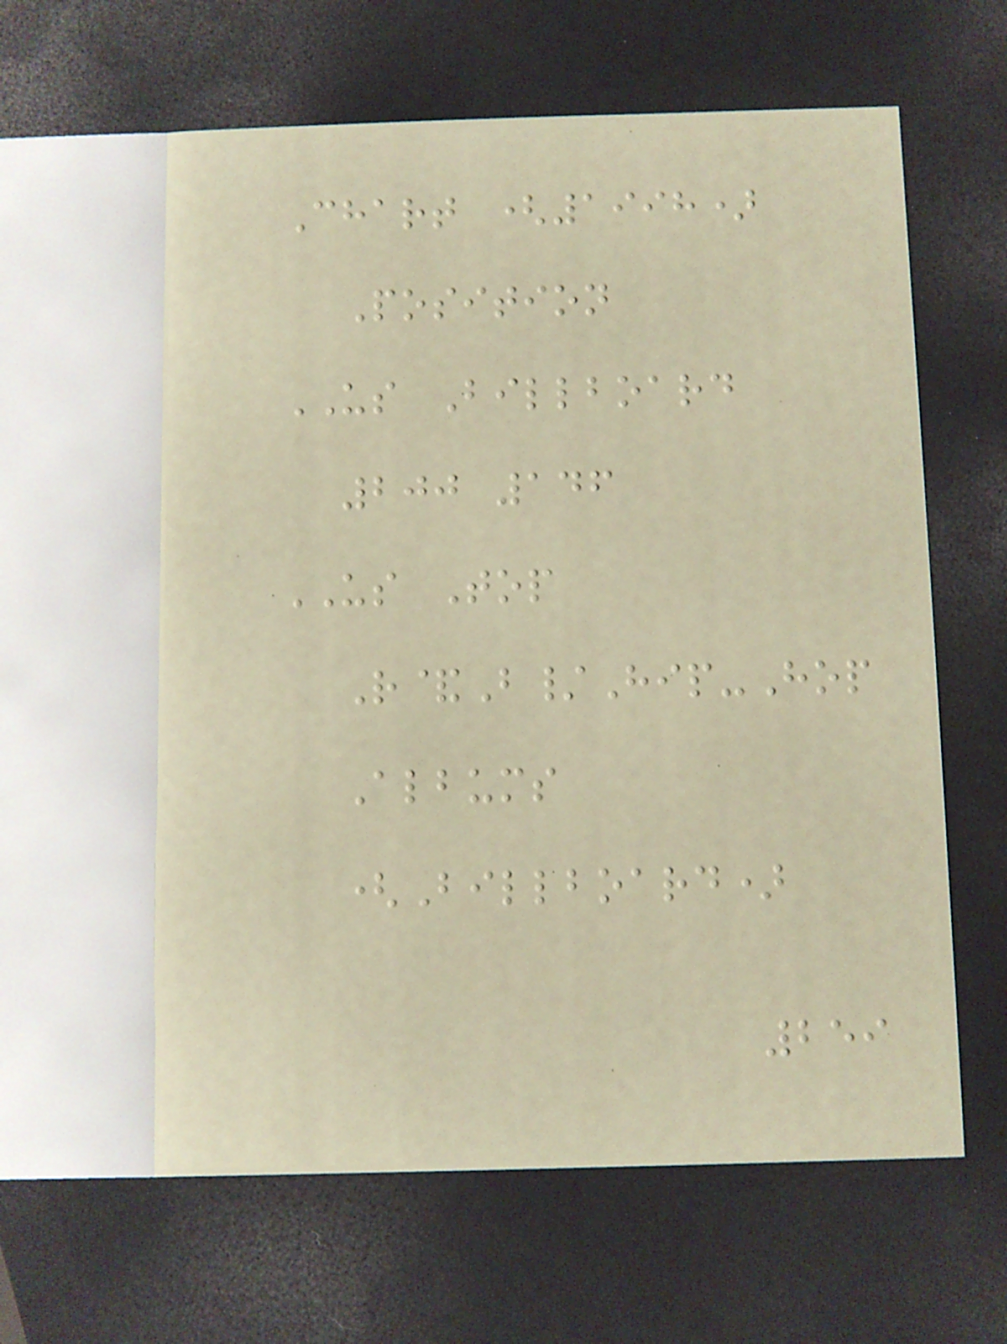Chart (1998)
Position
US Billboard
200 146
US Top
R&B/Hip-Hop
Albums
(Billboard)
259
